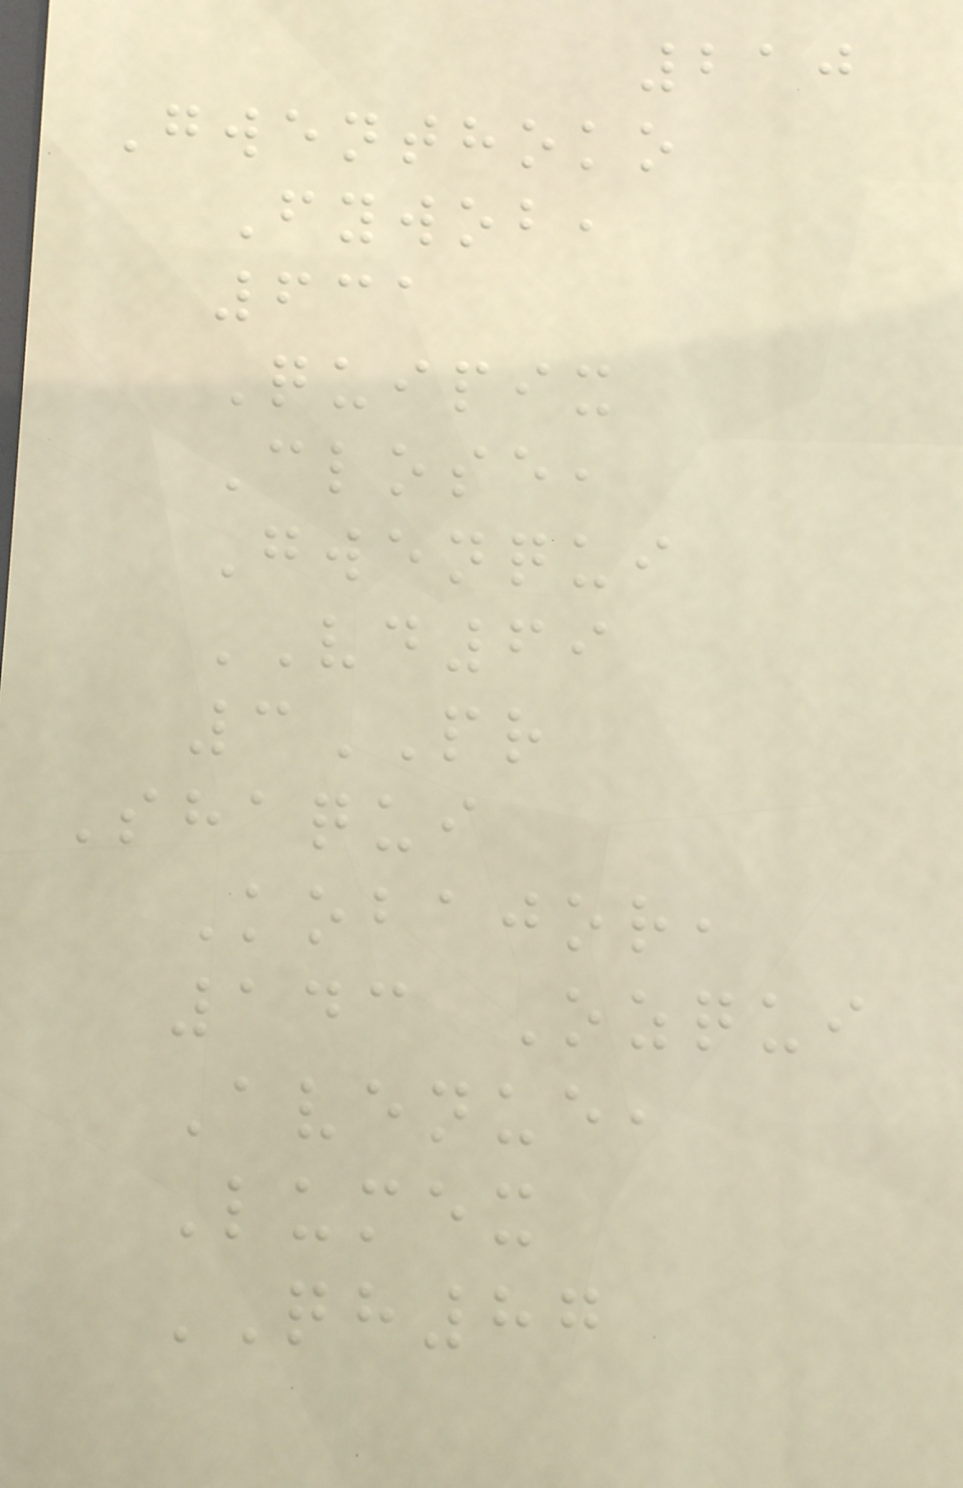210
Gwenthoko
Fywob,
631
Quipix
Close,
Gwenqui
VD69
3PR
Shaqui
Kobajor,
143 Ozqui
Avenue,
Lumex
QH87
